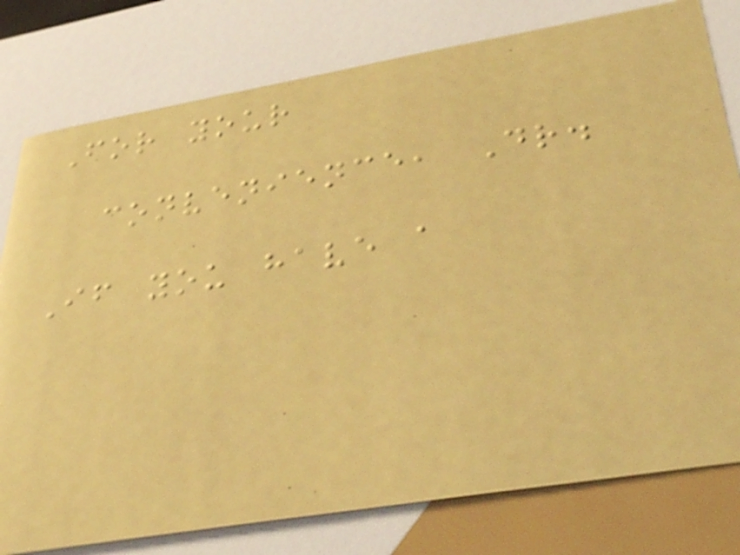For your
convenience, Dr.
If you have a
